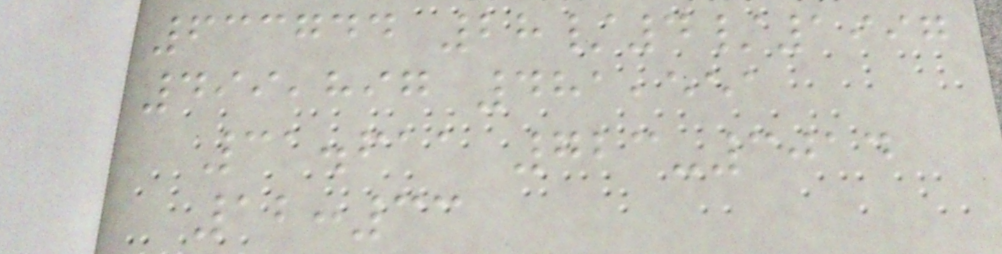633744 28/4/1997
499,897 481,551
31.611 723-3014
12:33
